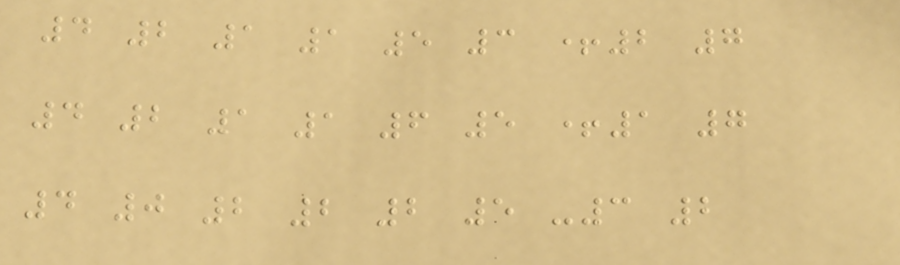4 2 1 1 5 3 +2 7
4 2 1 1 6 5 +1 7
4 0 2 2 2 5 -3 2
